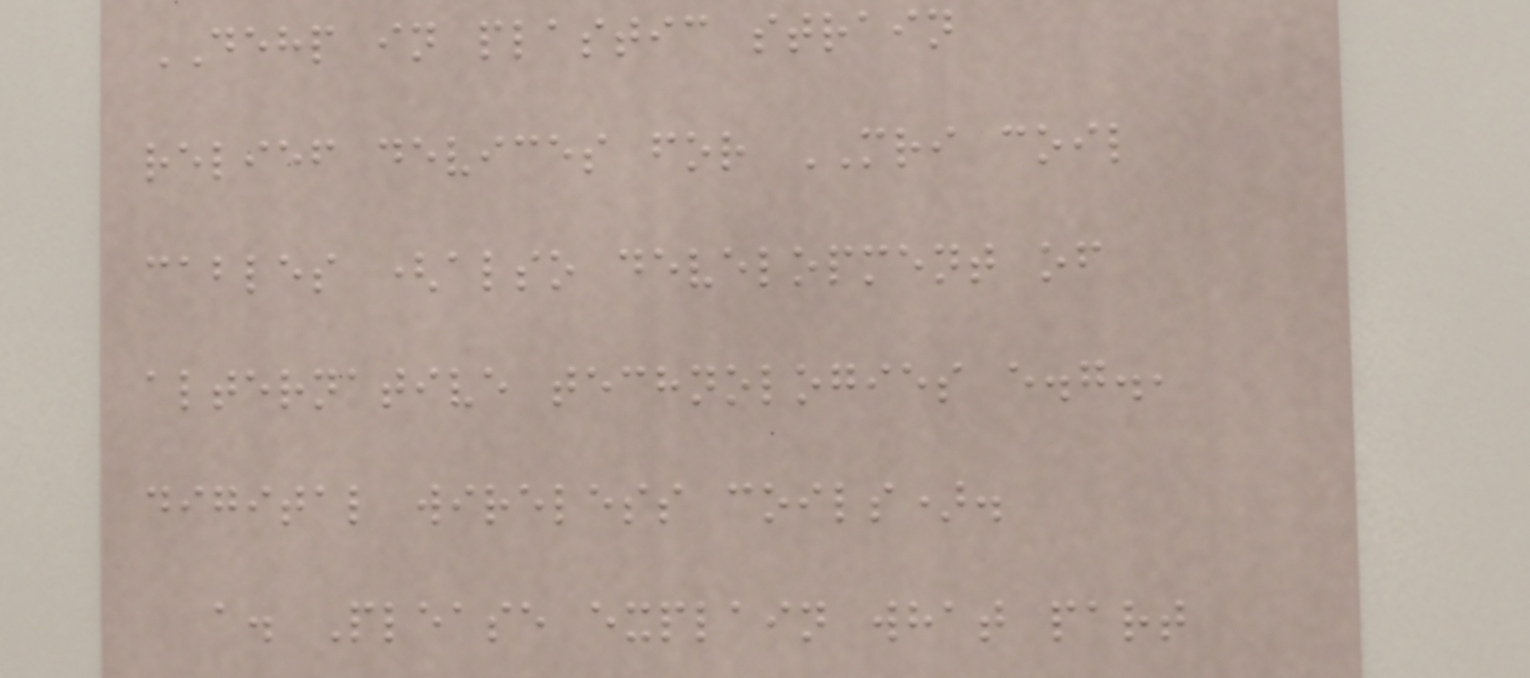DEHP in plastic strain
relief devices for MRI coil
cables (also development of
alternative technologies e.g.,
digital wireless coils).
a. Please explain what part
